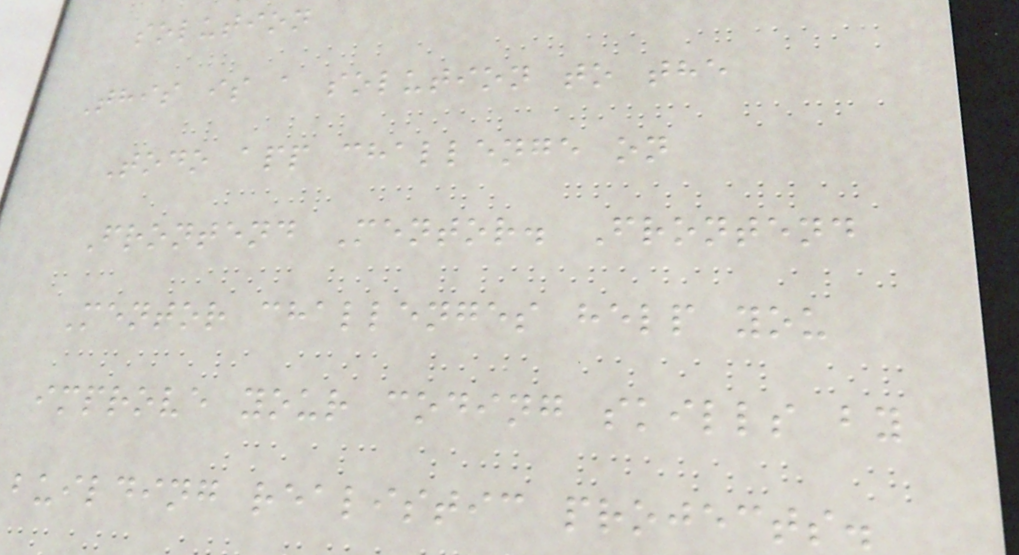solution
This is a solution to the
Todo app challenge on
Frontend Mentor. Frontend
Mentor challenges help you
improve your coding skills by
building realistic projects.
